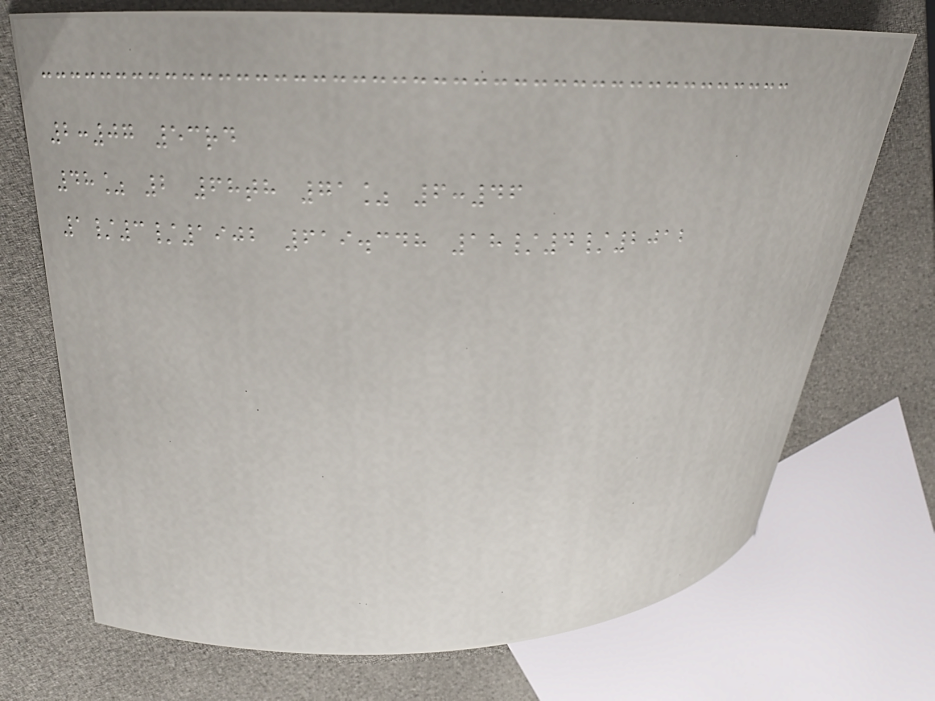2:07 53rd
48% 2 68th 71% 6:46
1/3/1902 619.348 18/4/2012
